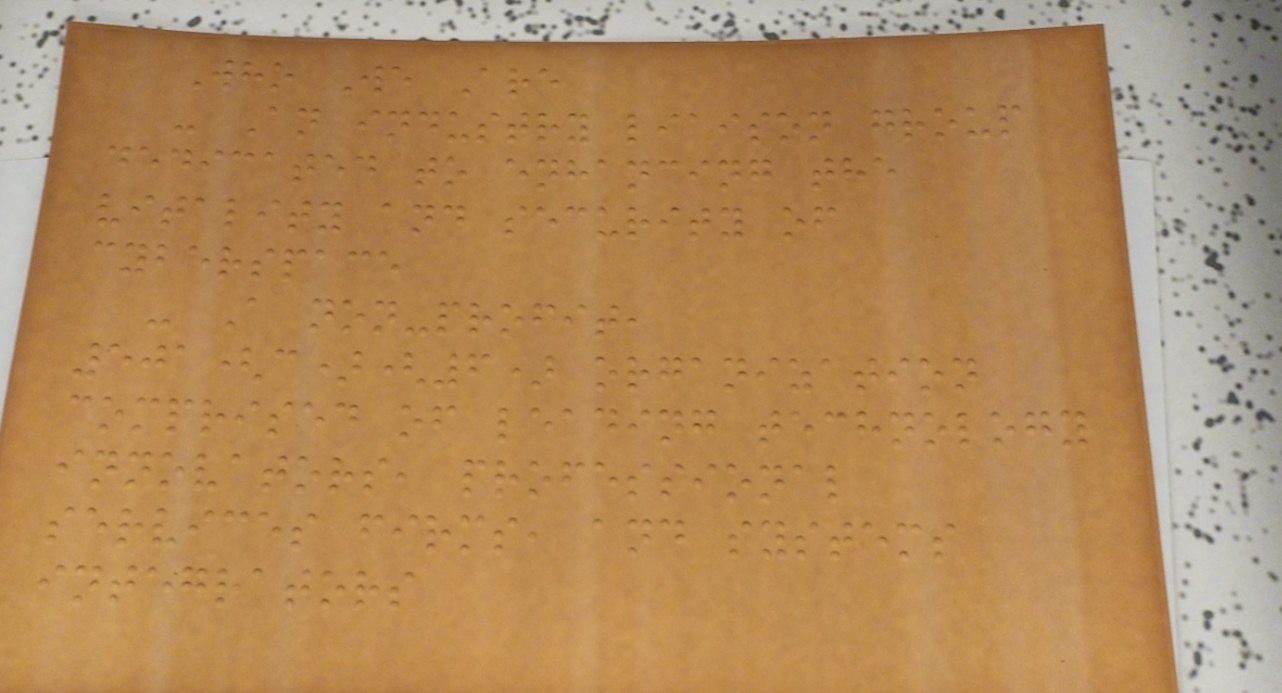Who We Are
- An industry liaison group
dedicated to enhancing the
vitality and security of
cyberspace
- A non-profit,
501(c)(6) organization
comprised of leading technology
innovators, professional
services firms, and systems
integrators
